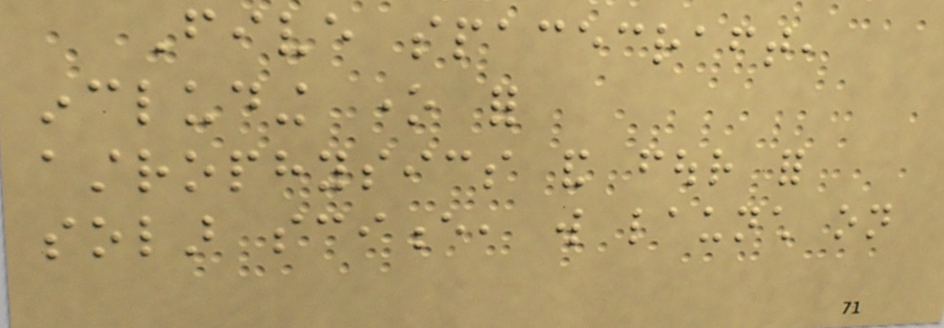Five spacecraft,
including one for
astrophysics and four for
solar science, will launch on
